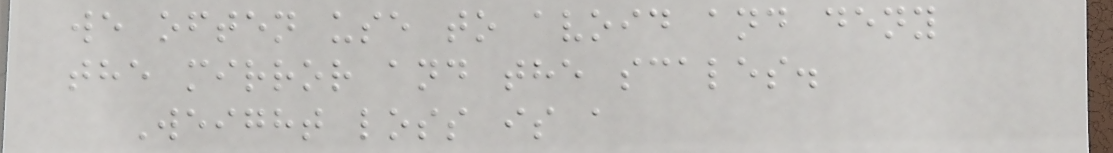we often use to avoid and deny
the mirror and the scales.
Weight loss is a
